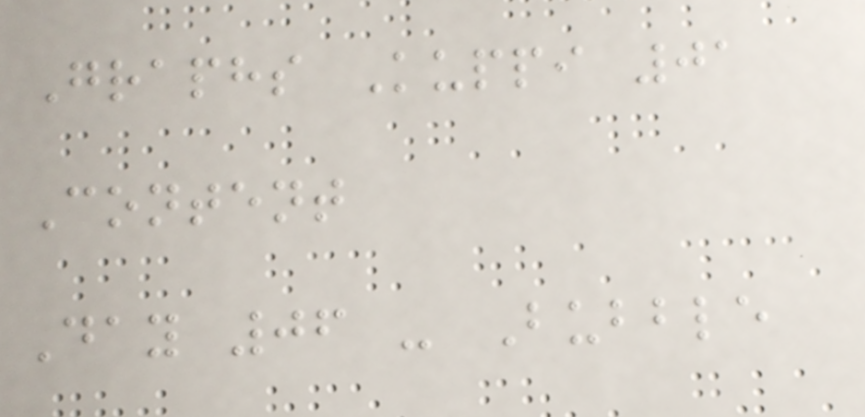Graphs Kuppi 01
Content
Day 06 - Bubble
